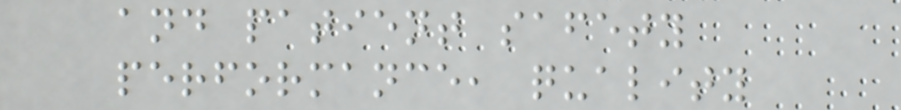and patient safety
performance, quality
